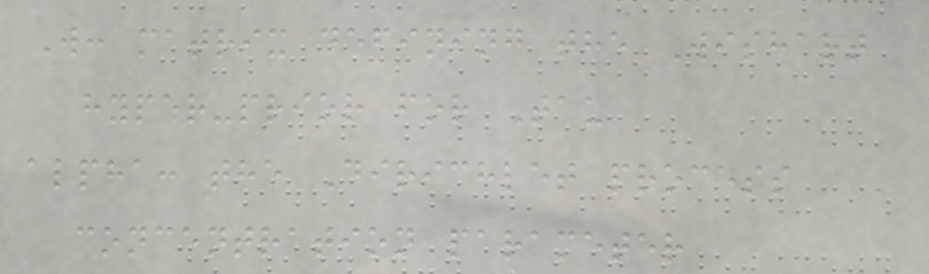W: matrix defining the Wishart
hyper-prior for Tau
alpha: the Dirichlet process
concentration parameter
